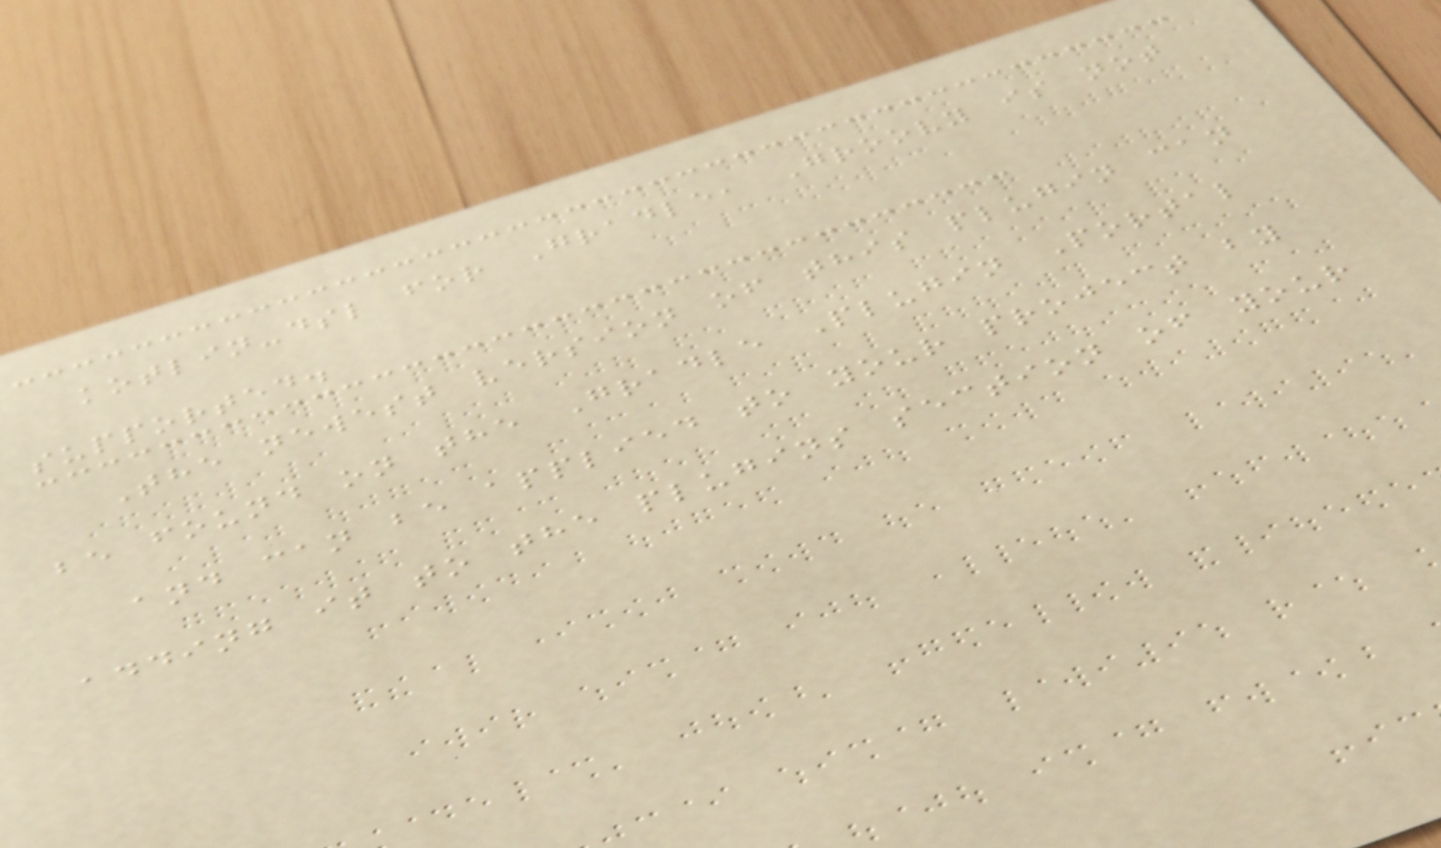kotlin-dsl for Gradle, Groovy is not
supported.
The newest version of this plugin can
be found on the Gradle Plugin Portal
and can be applied to your project by
adding it to the plugins section of your
